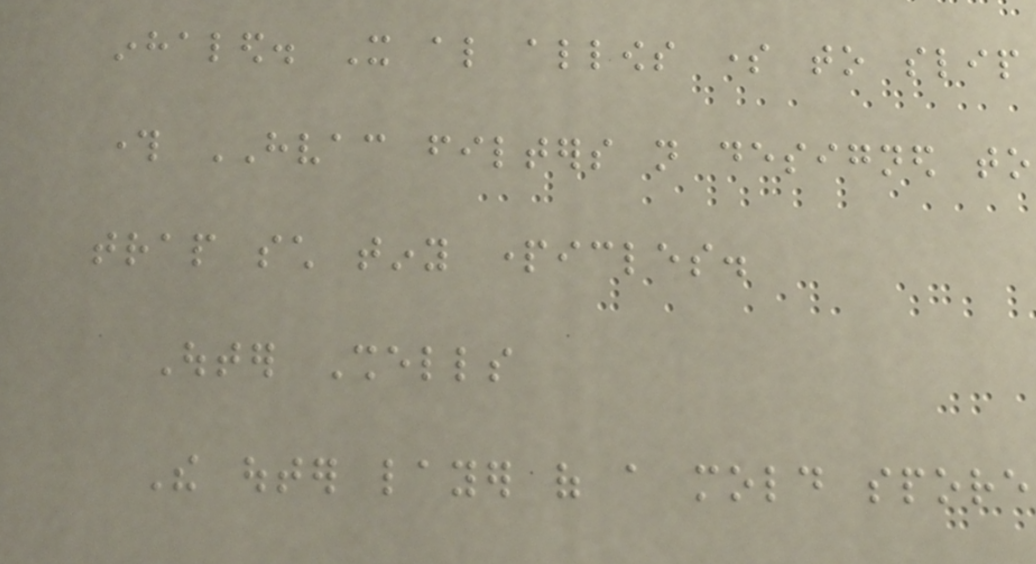inhaled. It also allows some to slip
through HVAC filters not designed to
trap such tiny particles.
Outer Shells
The outer layer of a mold spore
